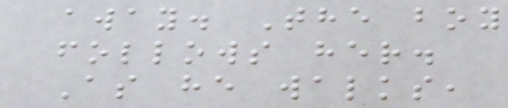away. The boy
follows her.
As he walks,
